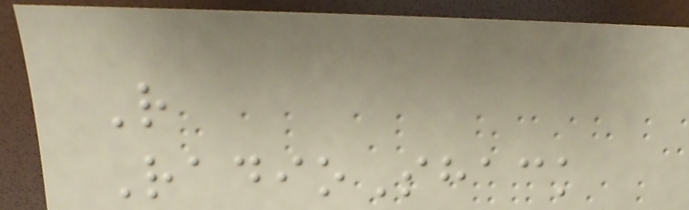R
RadioShack
